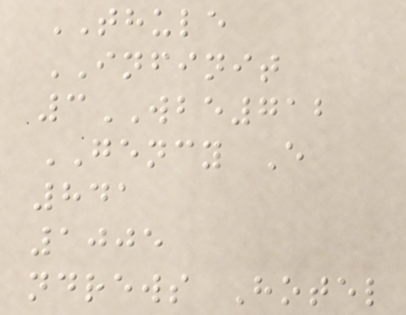THULE
INFINIT
3WBE712
GENCY E
841
1005
ndrews Hotel
